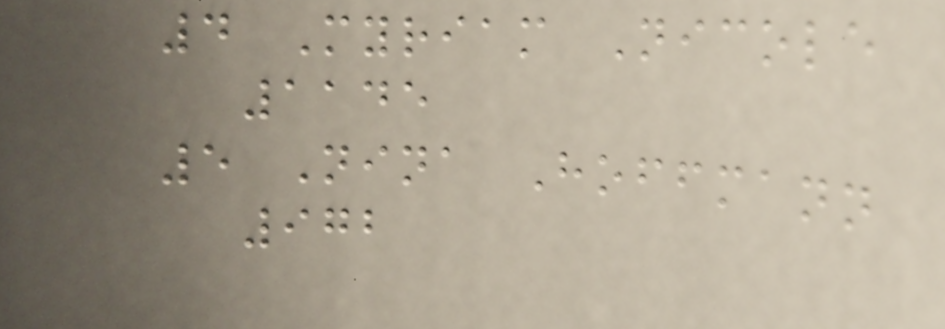4 Myriam Nicole
1145
5 Nina Hoffmann
972
